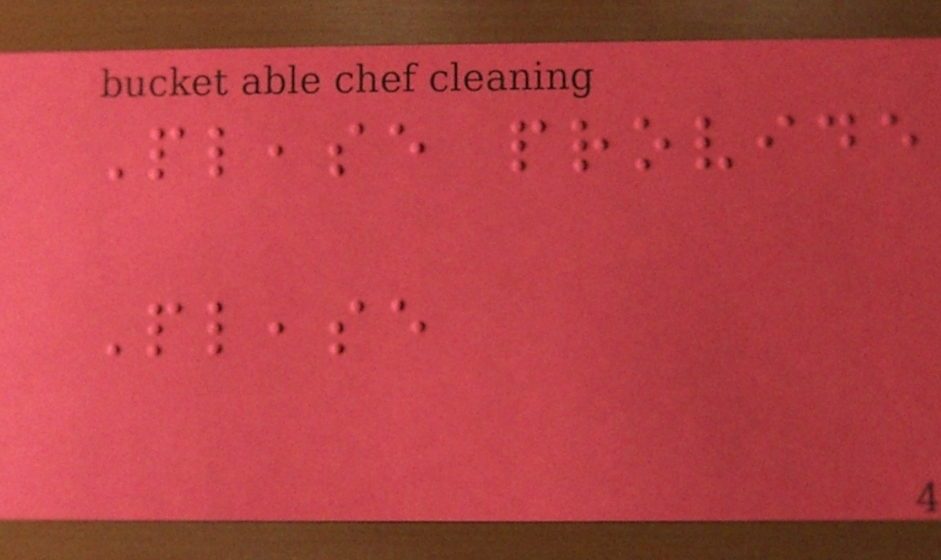Please provide
Please
